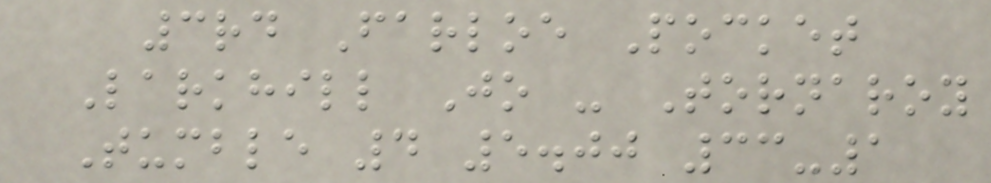3rd Farloe Pocket
Larkhill Jo - Tornaroy
Tumble 4 5.00 33-1
